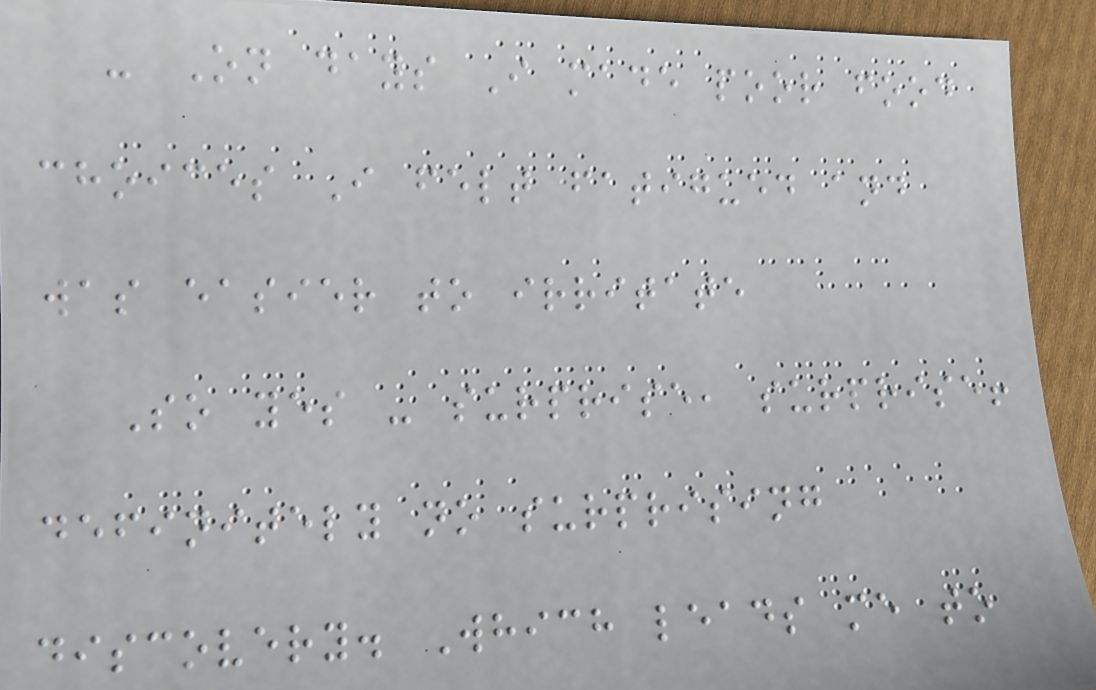- On days I made poor food
choices I felt fatigued and
was easier to irritate
So yes - surprise, surprise!
definitely no surprising
discovery. Which leads me to
